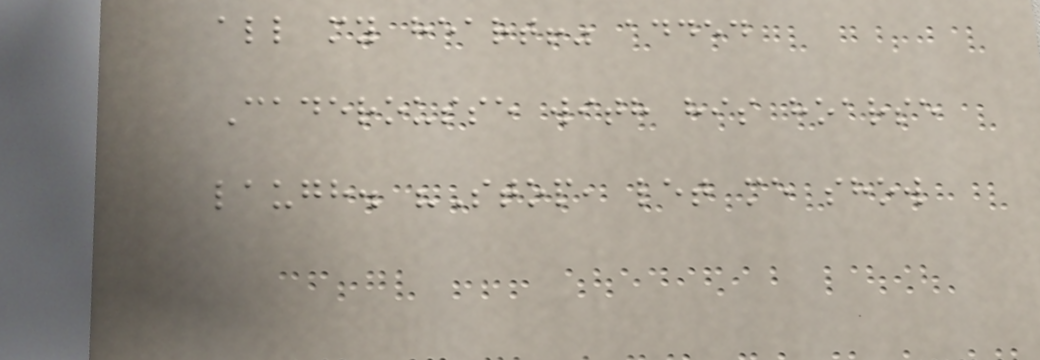all my heart!" added
Caderousse with his hoarse
laugh. "Stop, let me show
